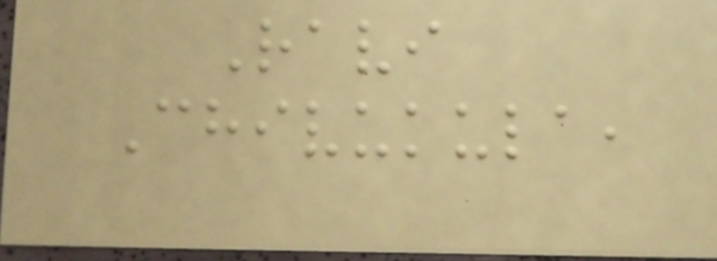Ravi
Chivukula,
